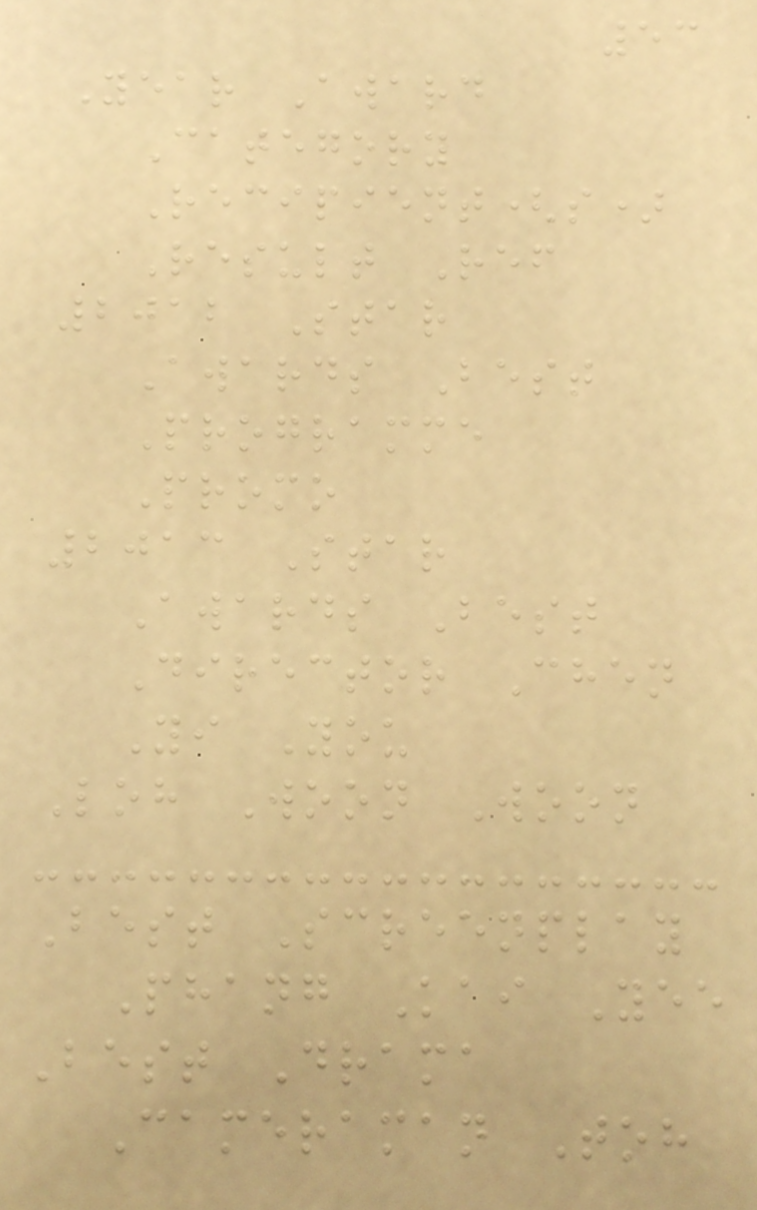53
Year Award
Category
Recipient(s)
Result Ref
2012 Star
Awards Best
Programme
Promo
2013 Star
Awards Best
Director Chen
Yi You
Loh Woon Woon
Best Screenplay
Phang Kai Yee
Best Drama
Cameraman Toh
